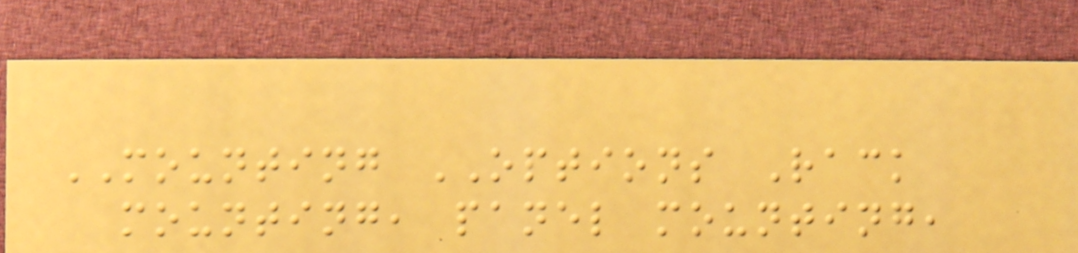MOUNTING OPTIONS Rack
mounting, panel mounting,
